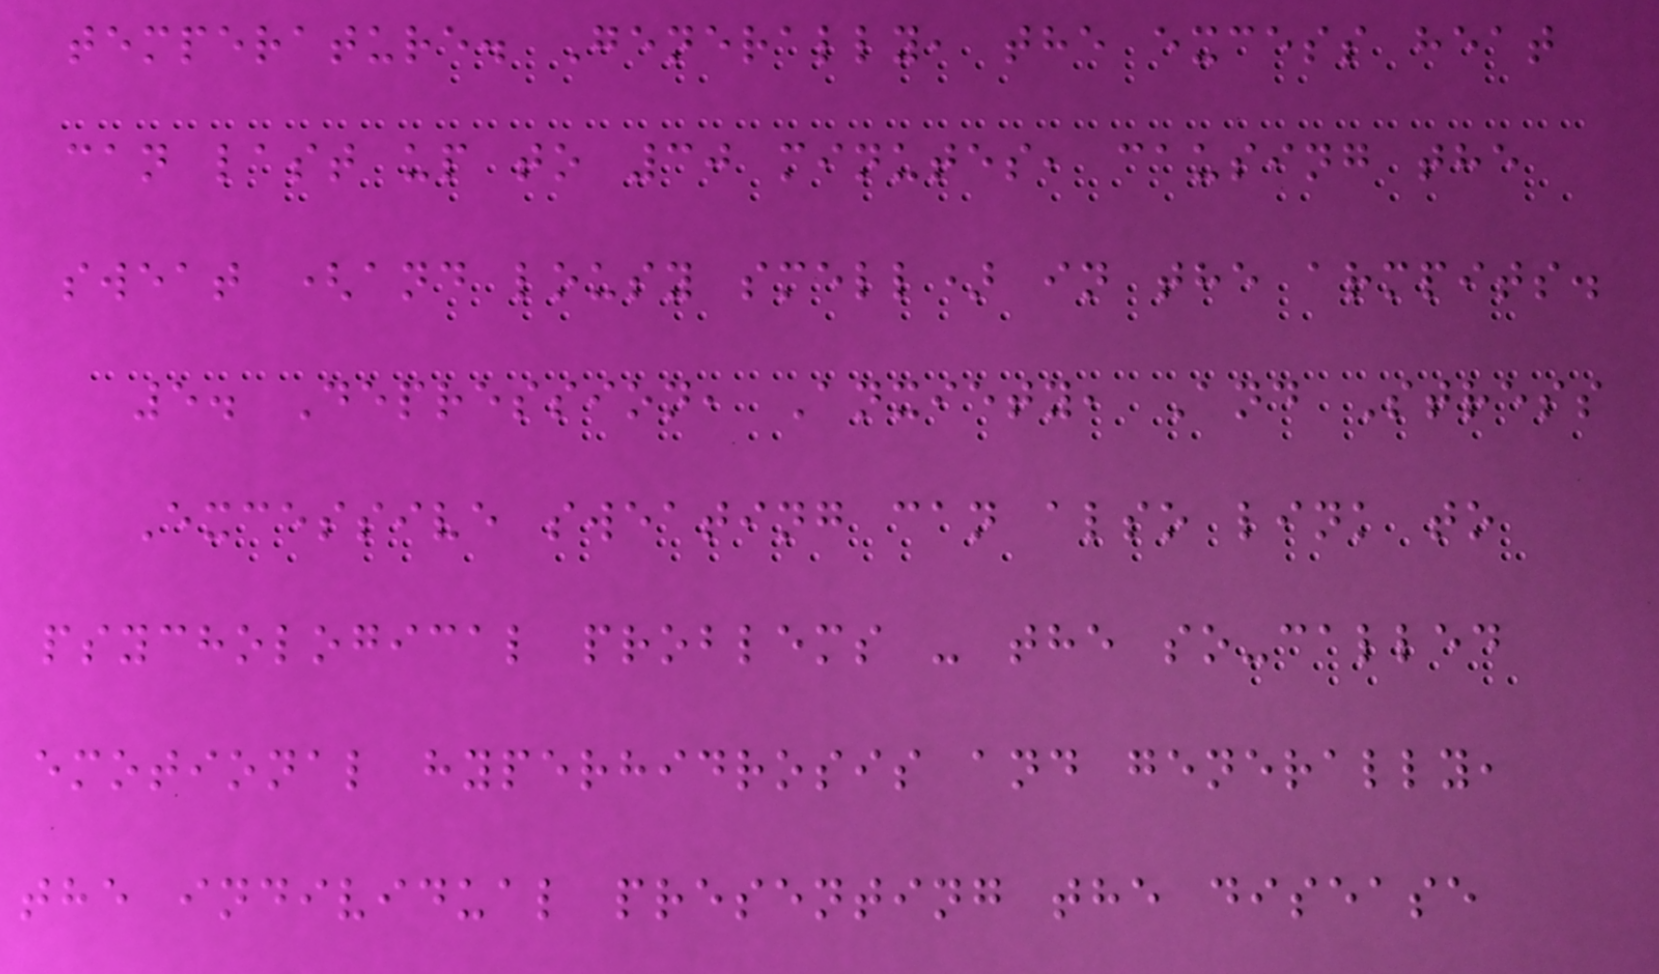temperature. Generally, the excess heat
can last up to 30 minutes, causing the
sweat (and lousy smell) in the armpits.
5. Depression, Anxiety, And Stress
Excessive sweating can also link to
psychological problems - the so-called
emotional hyperhidrosis and generally,
the individual presenting the disease
